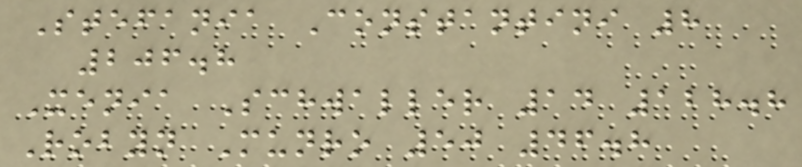Stefania Constantini 8
206.8
Xenia Schwaller 14 128.8
Robyn Munro 50 46.8
